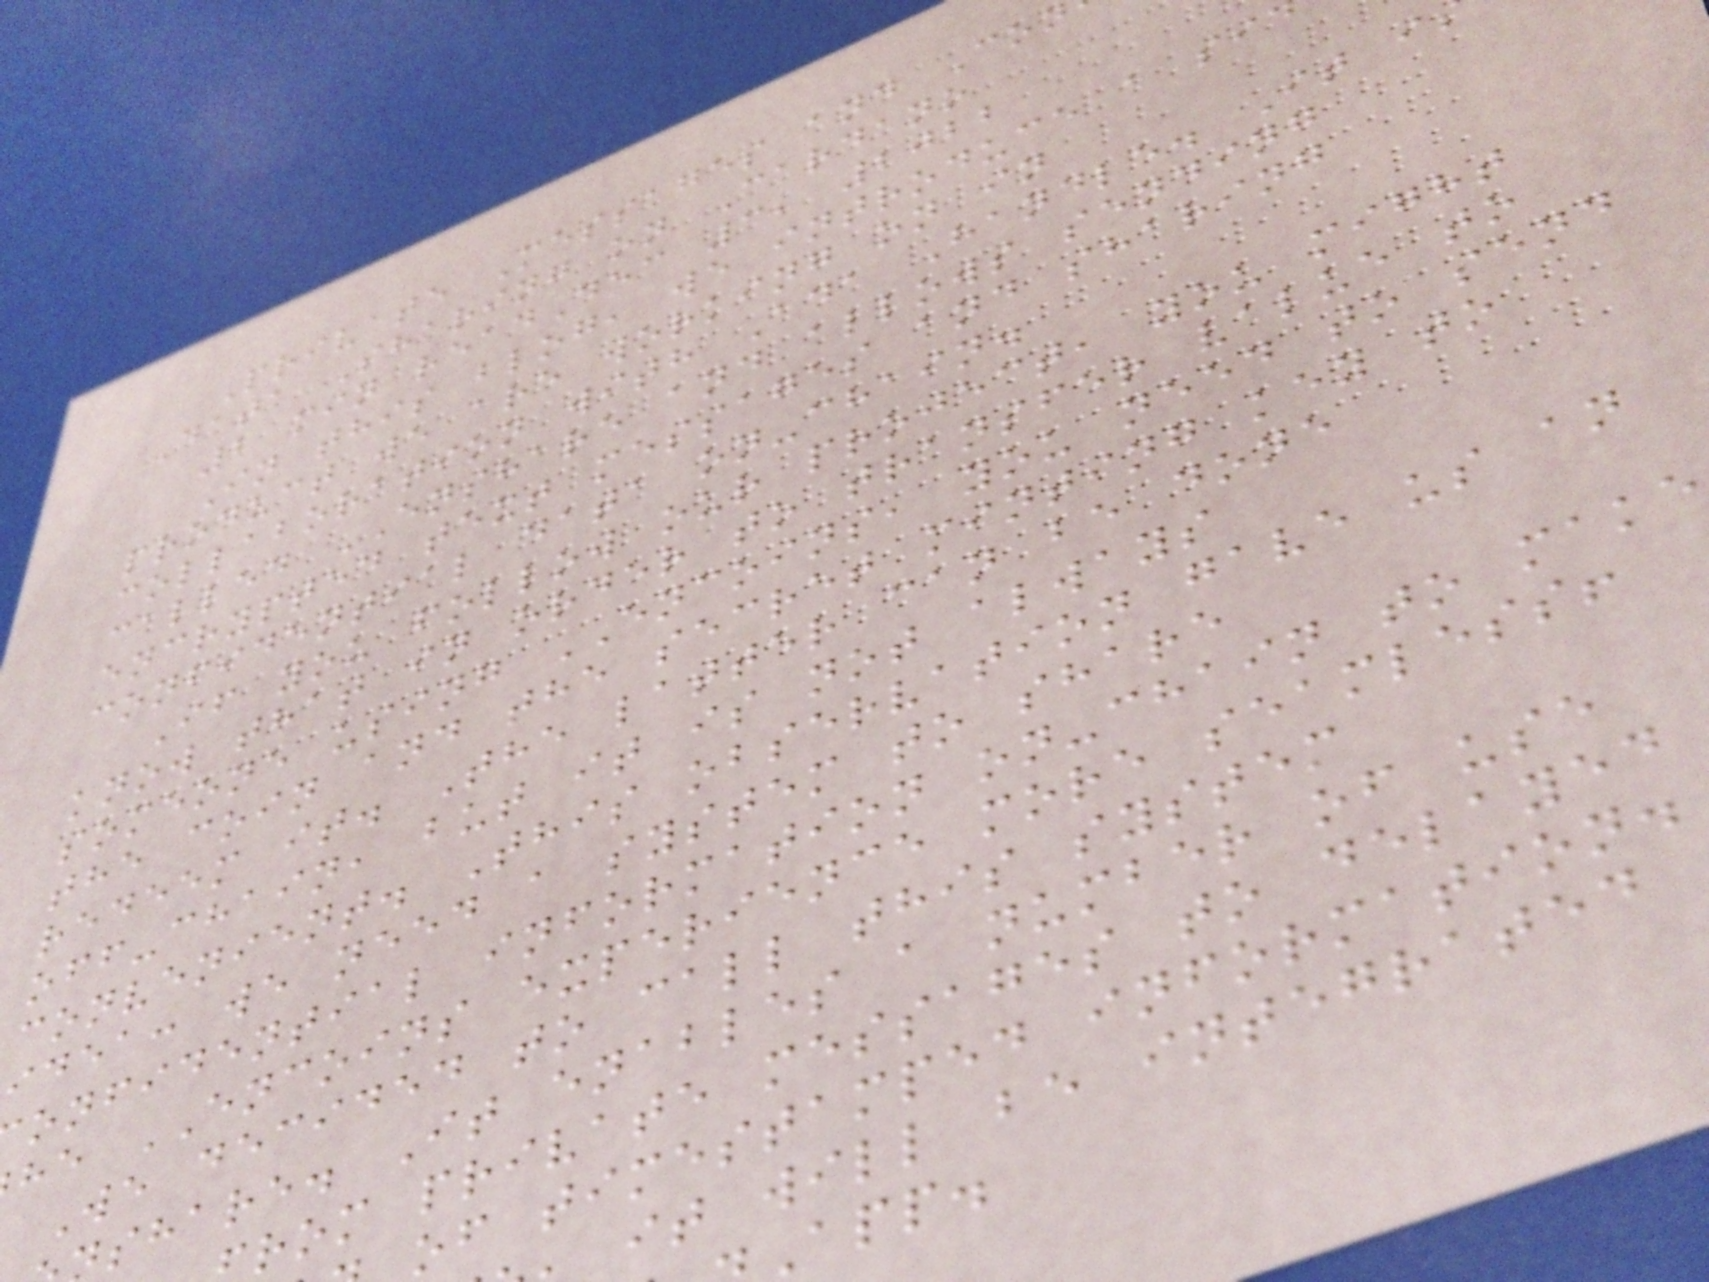Private Messages and Con
Data Sharing on Cardano
2 min readDec 3, 2022
In this blog, we introduce a si
product we are working on in
collaboration with Ada Handle. It i
called ENSHARE and allows sending
encrypted text messages and sharing
confidential data on-chain.
If you follow our project, you might
know that in order to transfer value to
someone using ENCOINS, you need to send
the coin and the secret minting key to
redeem it. The latter can be done
off-chain, but it is not always
convenient. This observation gave us an
idea: we need a system to share
onfidential information on-chain to make
he ENCOINS experience more seamless!
We decided to call this system
share. It enables a number of use
rom private messages to delayed
of timestamped information.
it will be integrated
